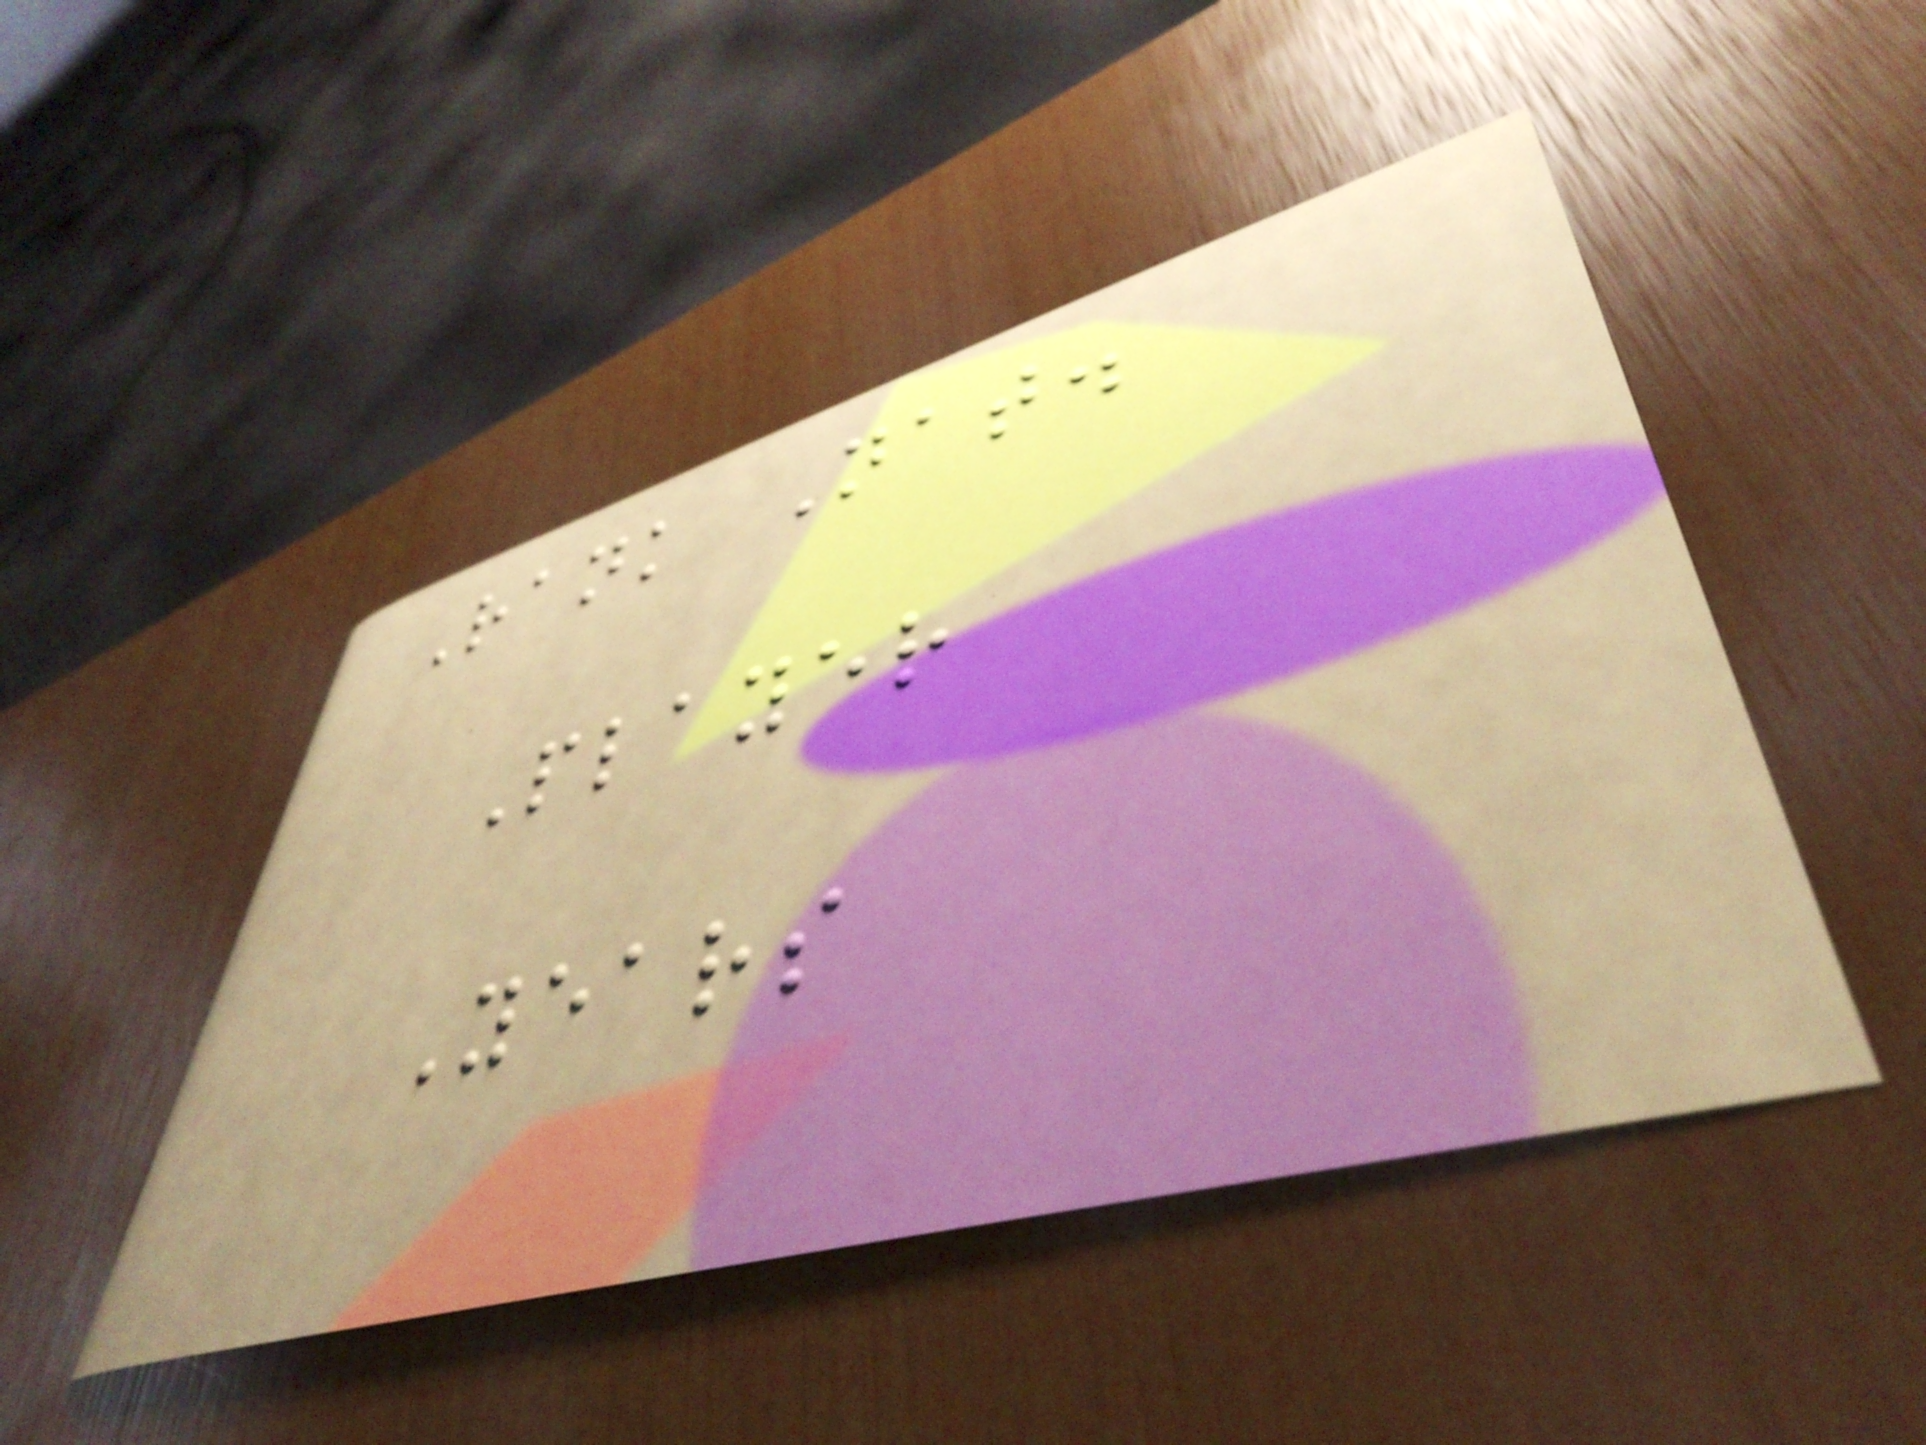Rank Nat.
Player
Years
